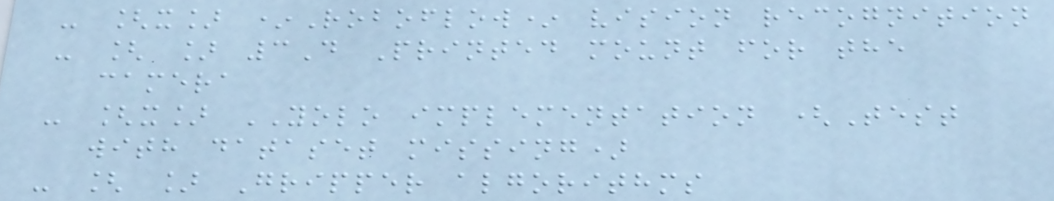- [x] *Roboflow* vision recognition
- [ ] 3D Printed mount for the
camera
- [x] YOLO implementation (Test
with dataset missing)
- [ ] Gripper algorithms
